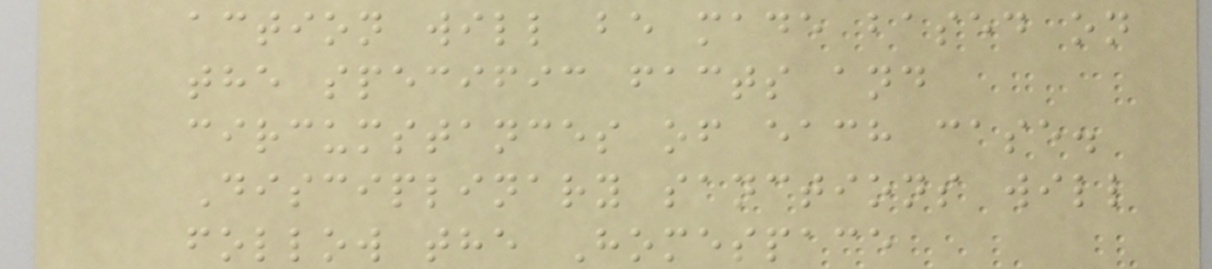action will be made based on
the specific facts and
circumstances of each case.
Disciplinary sanctions will
follow the Homespace
